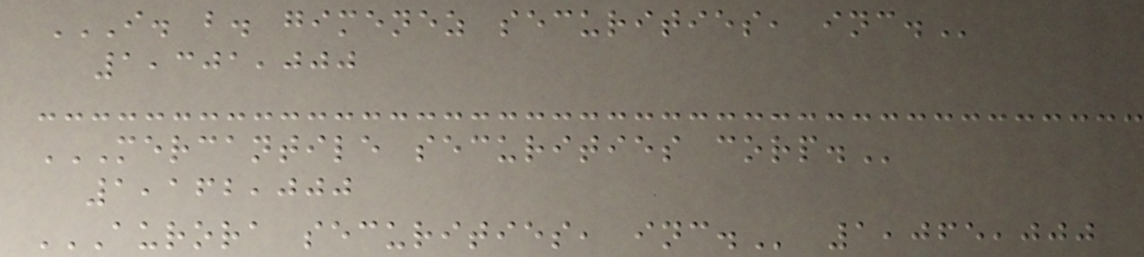I. B. GIMENEZ SECURITIES, INC.
1,301,000
MERCANTILE SECURITIES CORP.
1,162,000
AURORA SECURITIES, INC. 1,065,000
